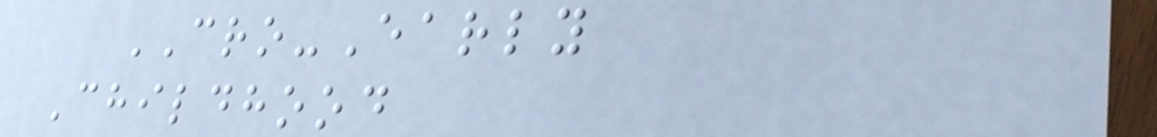CRO-Early
Childhood
